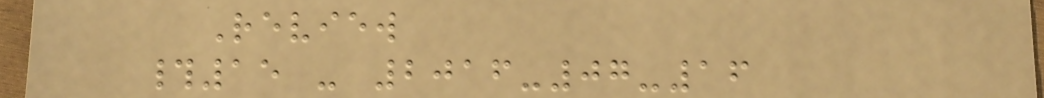Review
#15 - 2016-07-16
